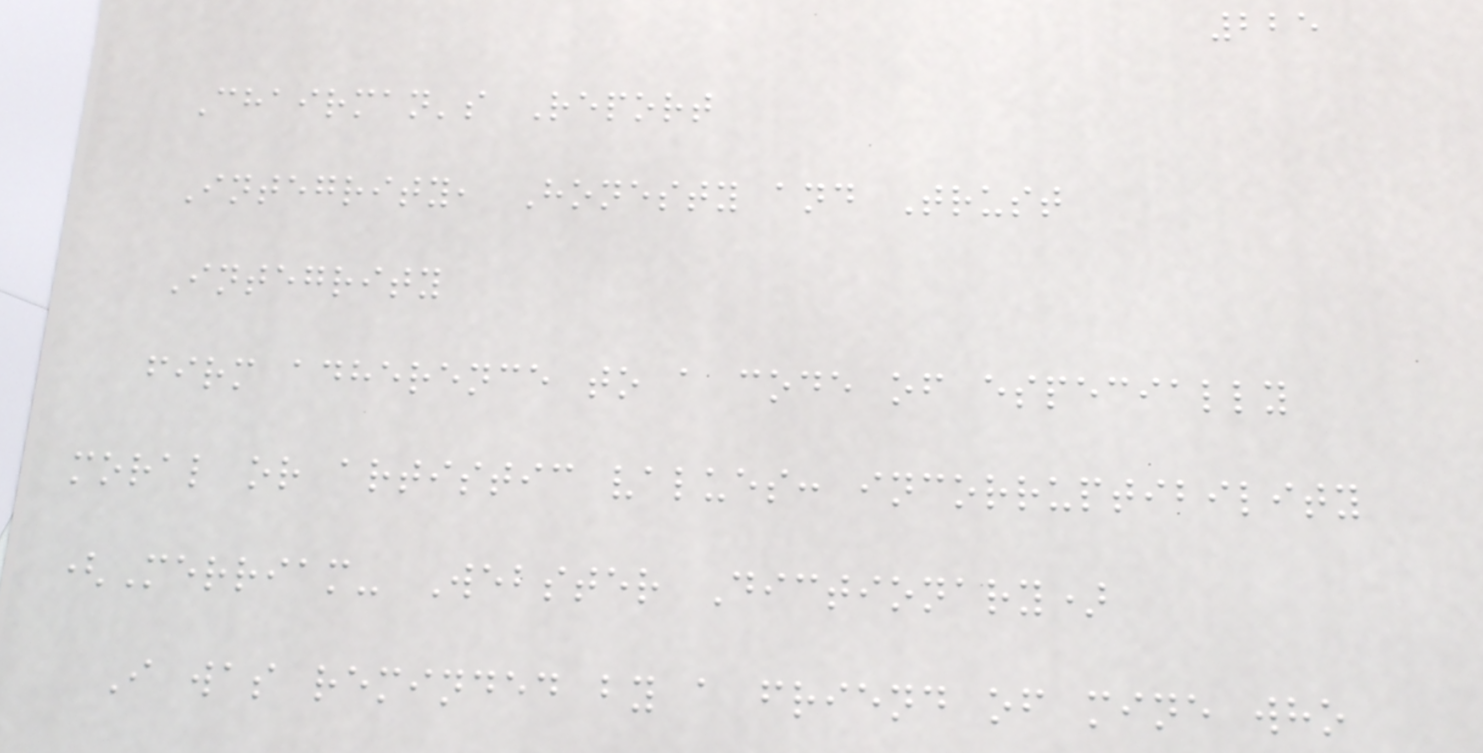225
Chairman's Report
Integrity, Honesty and Trust
Integrity
firm adherence to a code of especially
moral or artistic values: incorruptibility
(Merriam- Webster Dictionary)
I was reminded by a friend of mine who
